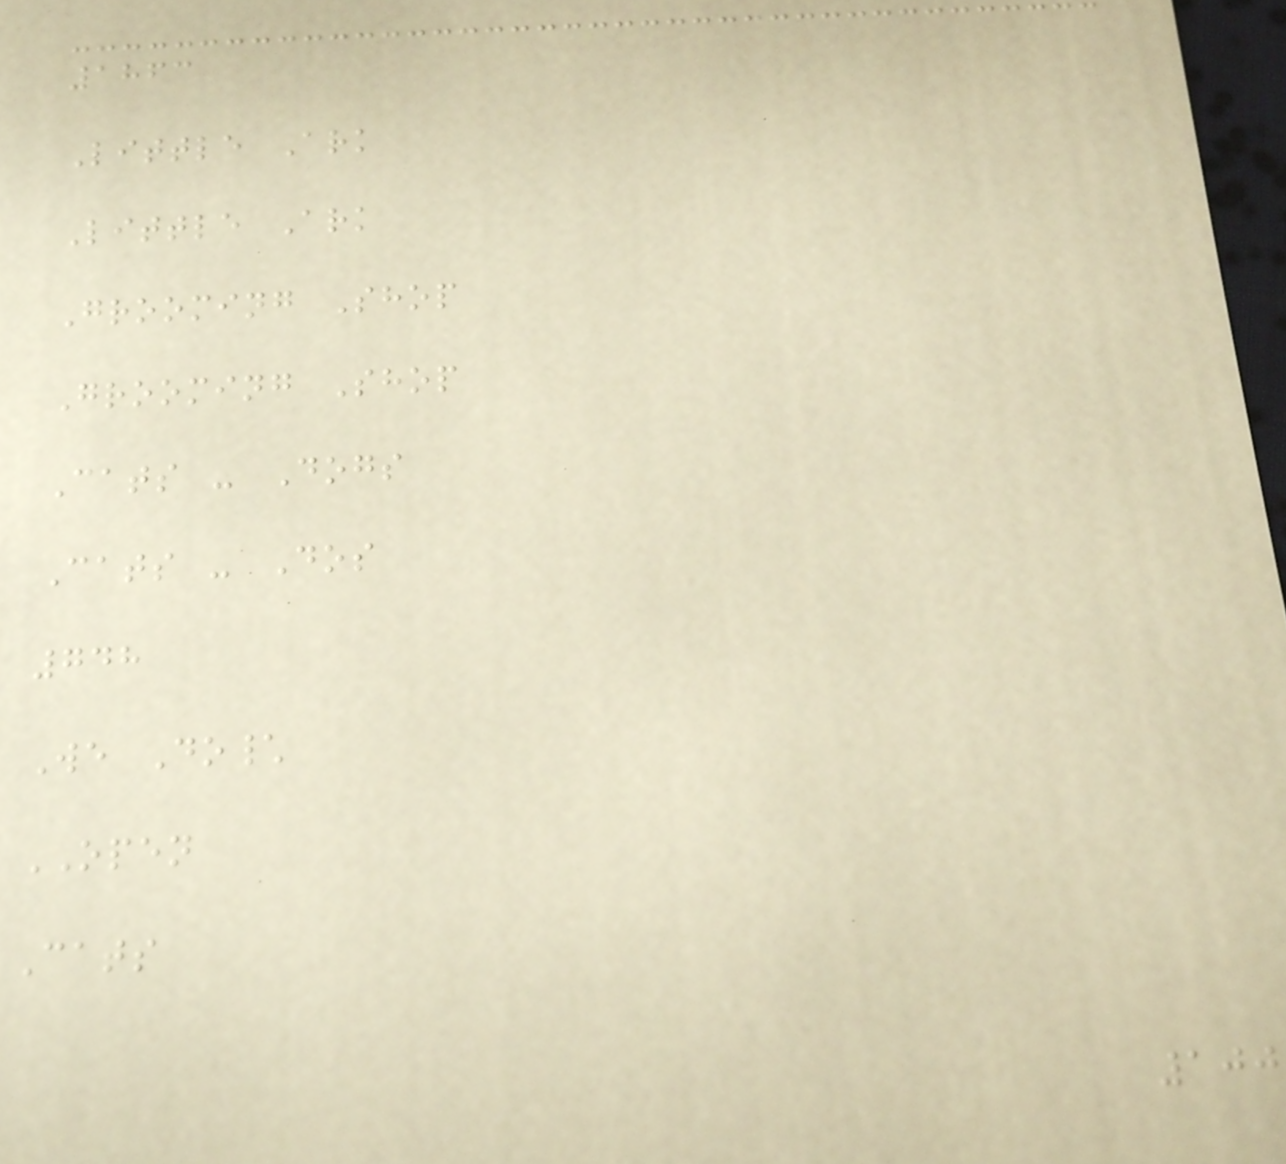1863
Little Ark
Little Ark
Grooming Shop
Grooming Shop
Cats - Dogs
Cats - Dos
748
We Do\
OPEN
Cats
100
